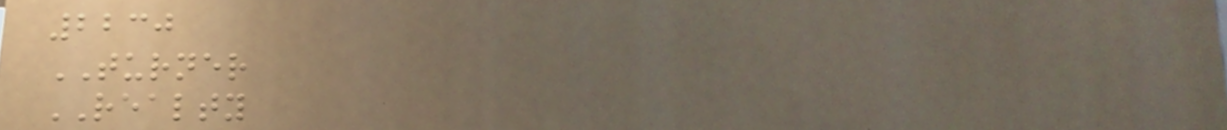2230
TURNER
REALTY
